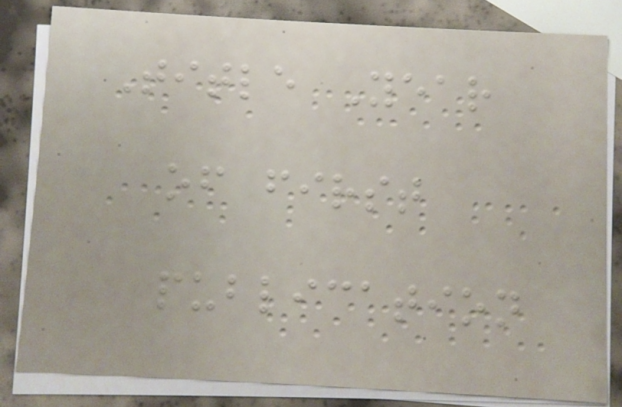Title Year
of first
publication
